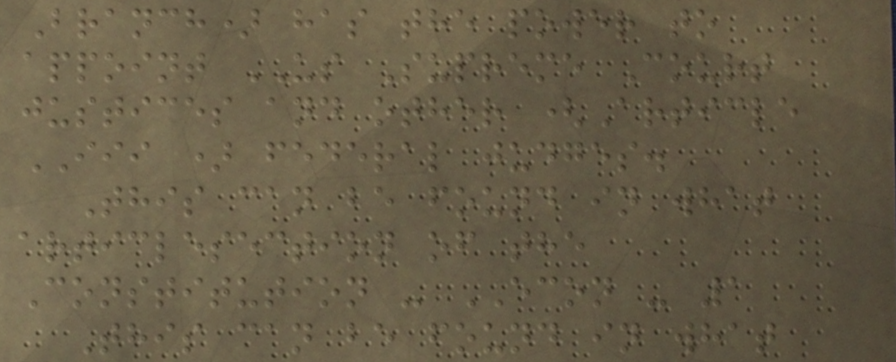Branch) has the power to
appoint US Supreme Court
justices and other (Article
III ) federal judges.
This can be found in what
articlesection of the
Constitution - ECON - 1
This can be found in what
